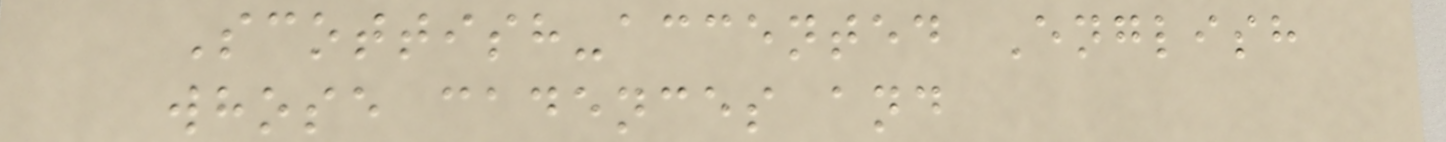Scottish-accented English
whose cadences and
